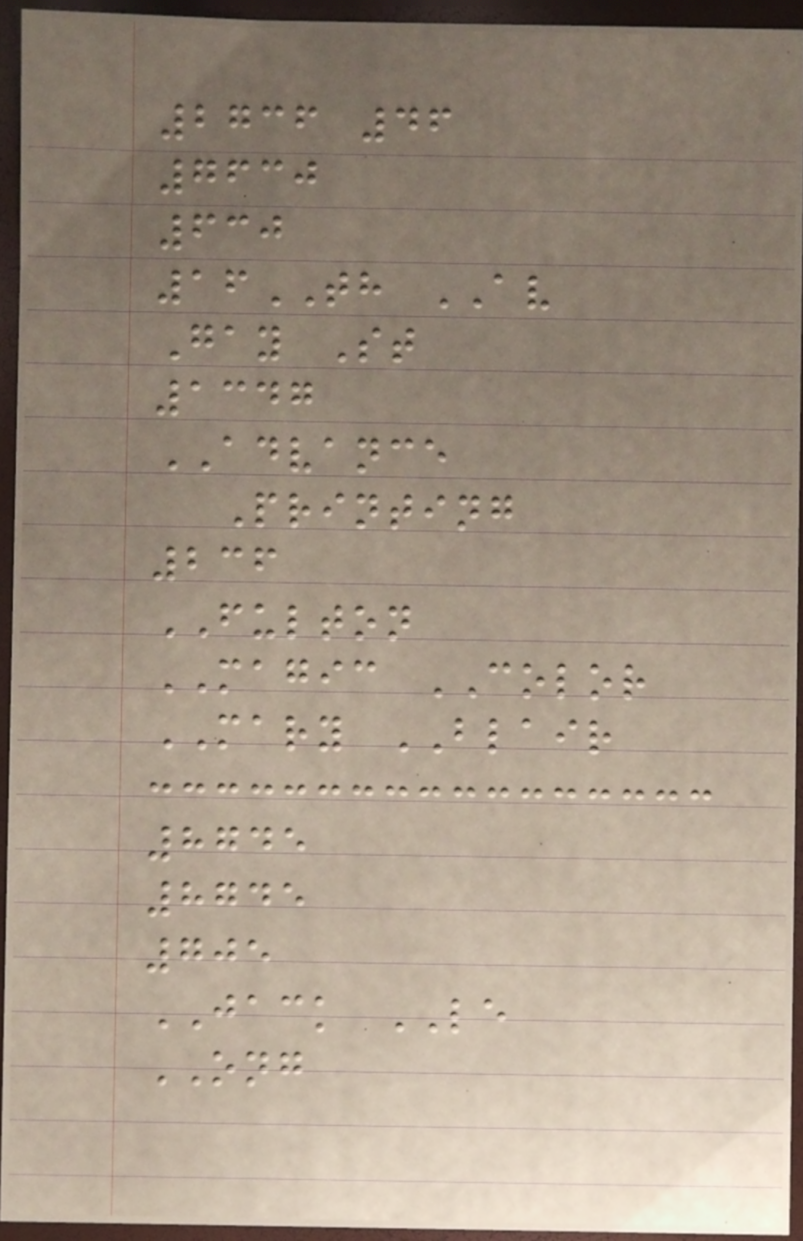2736 46
7630
630
16TH AV
Gay St
1347
ADVANCE
Printing
236
FULTON
MAGIC COLOR
MARY BLAIR
8745
8745
705
JACK LE
ONG
